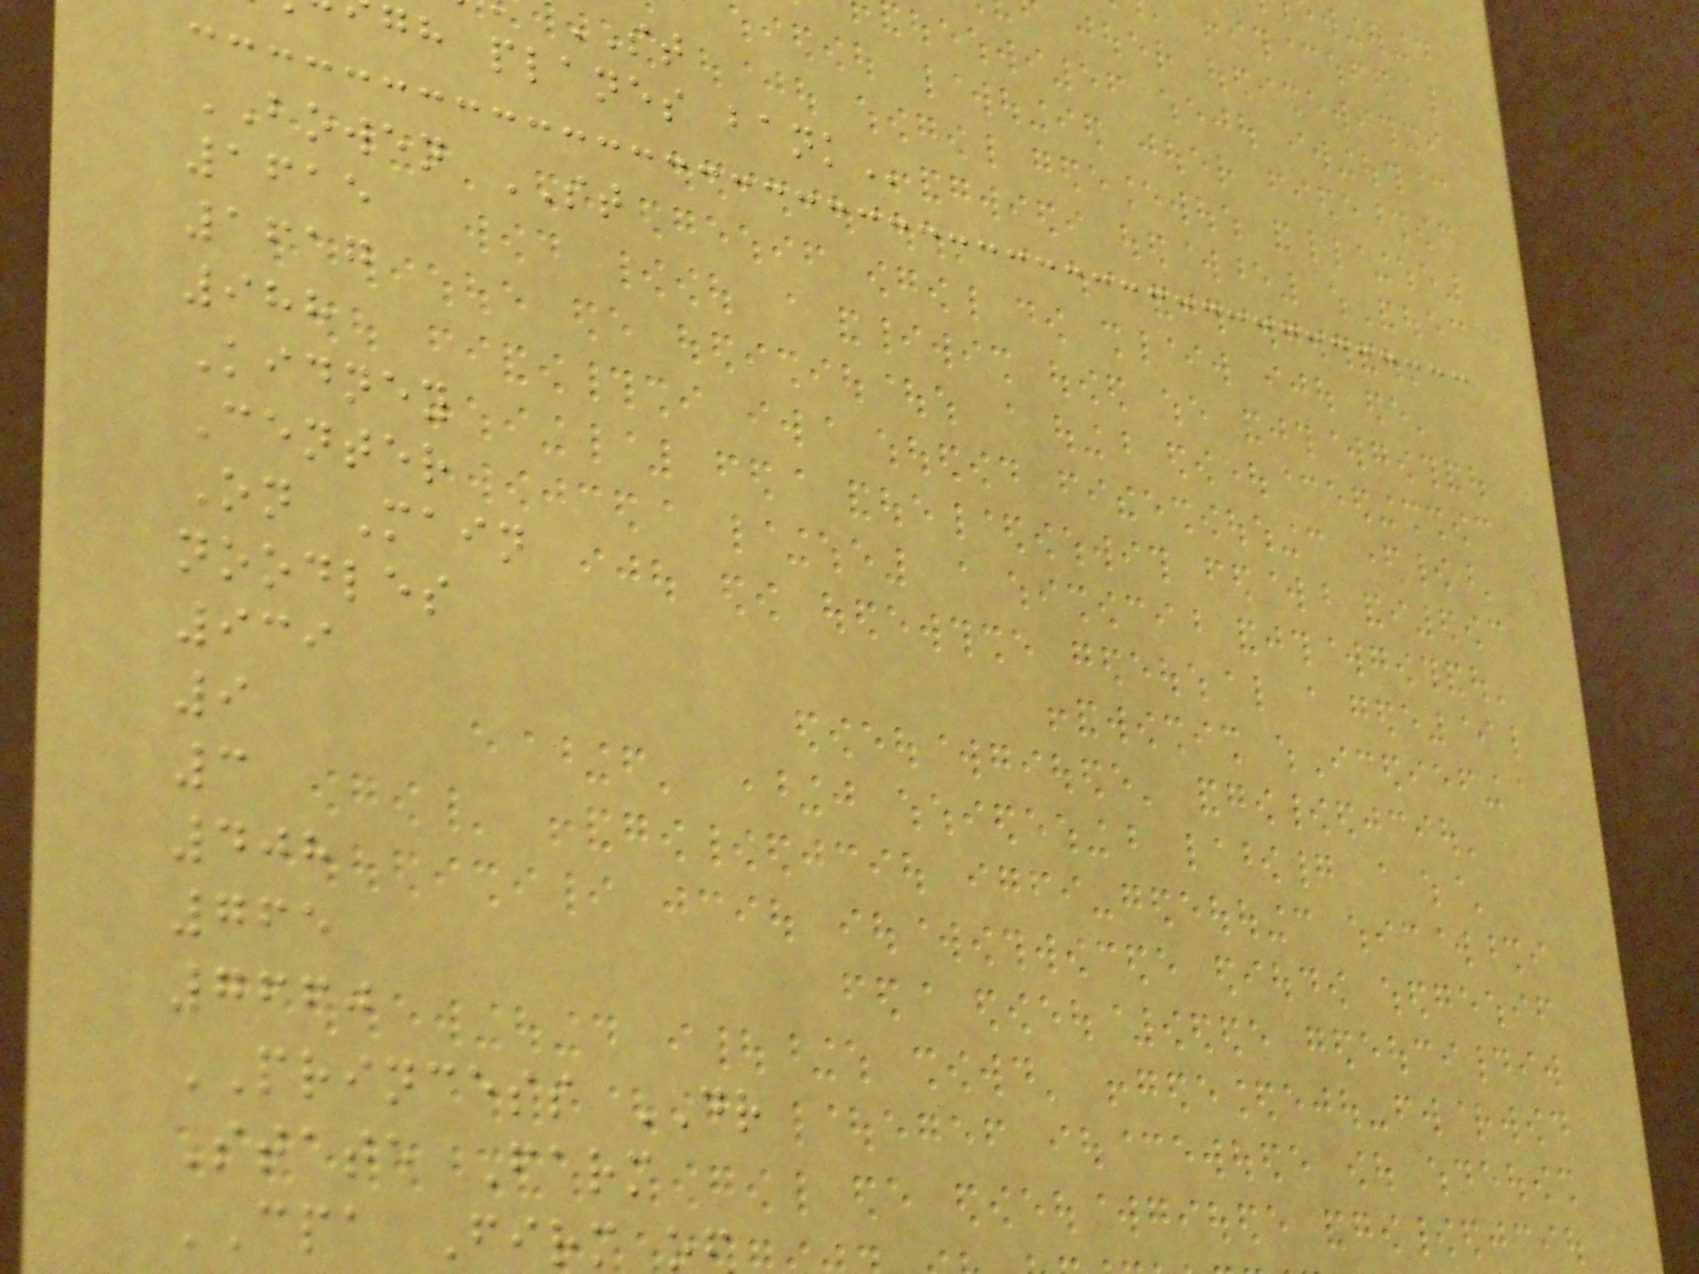gh planes
BOWEN ST
1615
1617
988
Kidney
Center
On Main
noodles
939
9
3
408
765
7660
PRINCESS DR
State Farm
CPA Firm o
